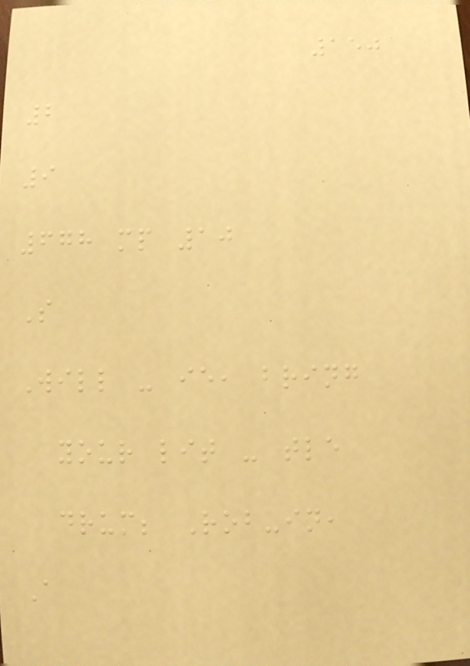150
2
9
678 mp 10
S
Will - ie, bring
your lit - tle
drum; Rob-in,
A
